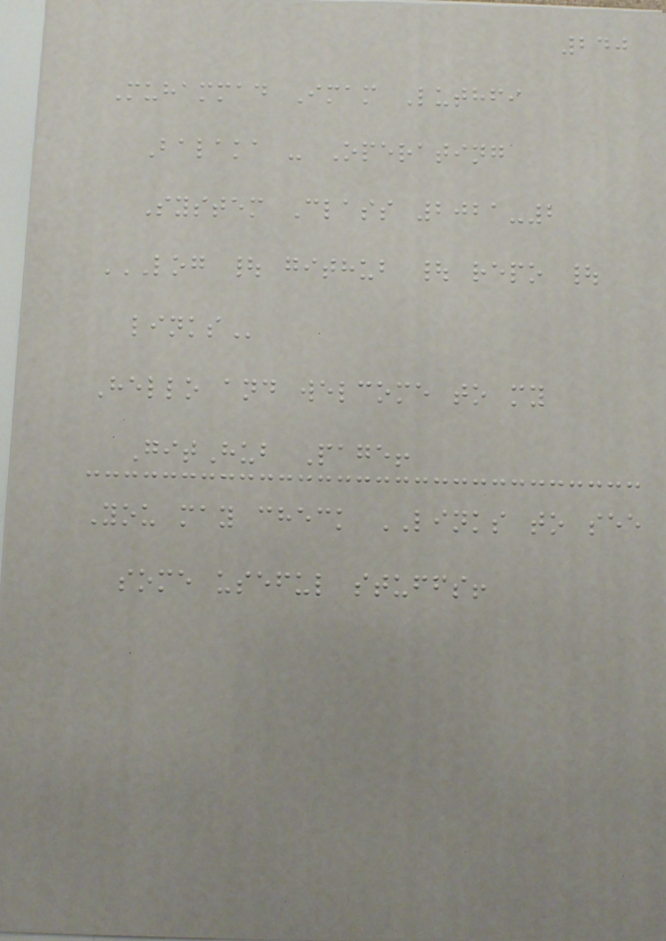240
Muhammad Imam Luthfi
Balaka - Operating
System Class 2021-2
LOG | GITHUB | REPO |
LINKS
Hello and welcome to my
GitHub Page!
You may check LINKS to see
some useful stuffs!
